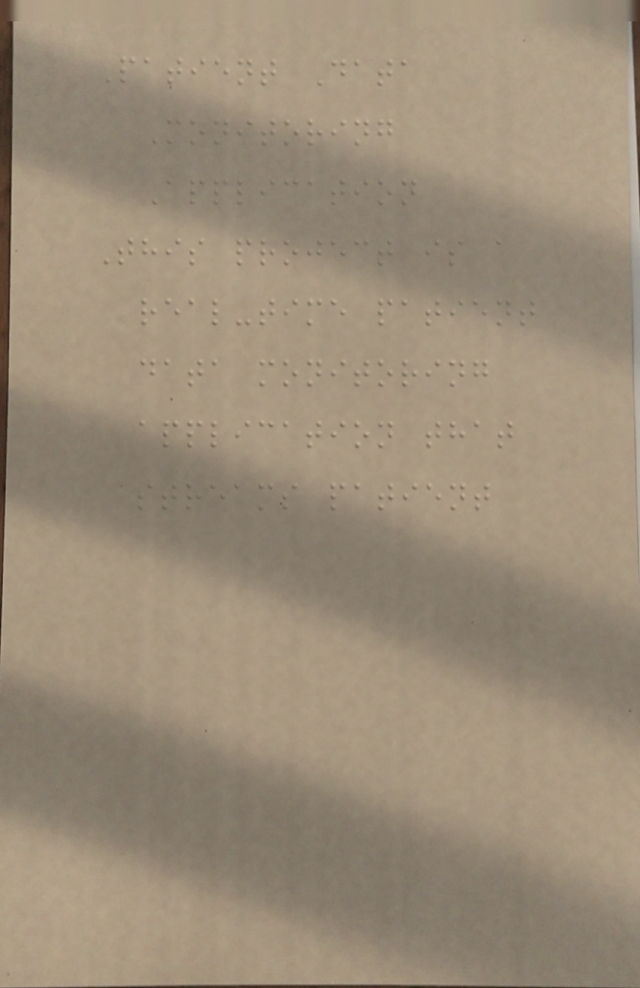Patient Data
Monitoring
Application
This project is a
real-time patient
data monitoring
application that
streams patient
